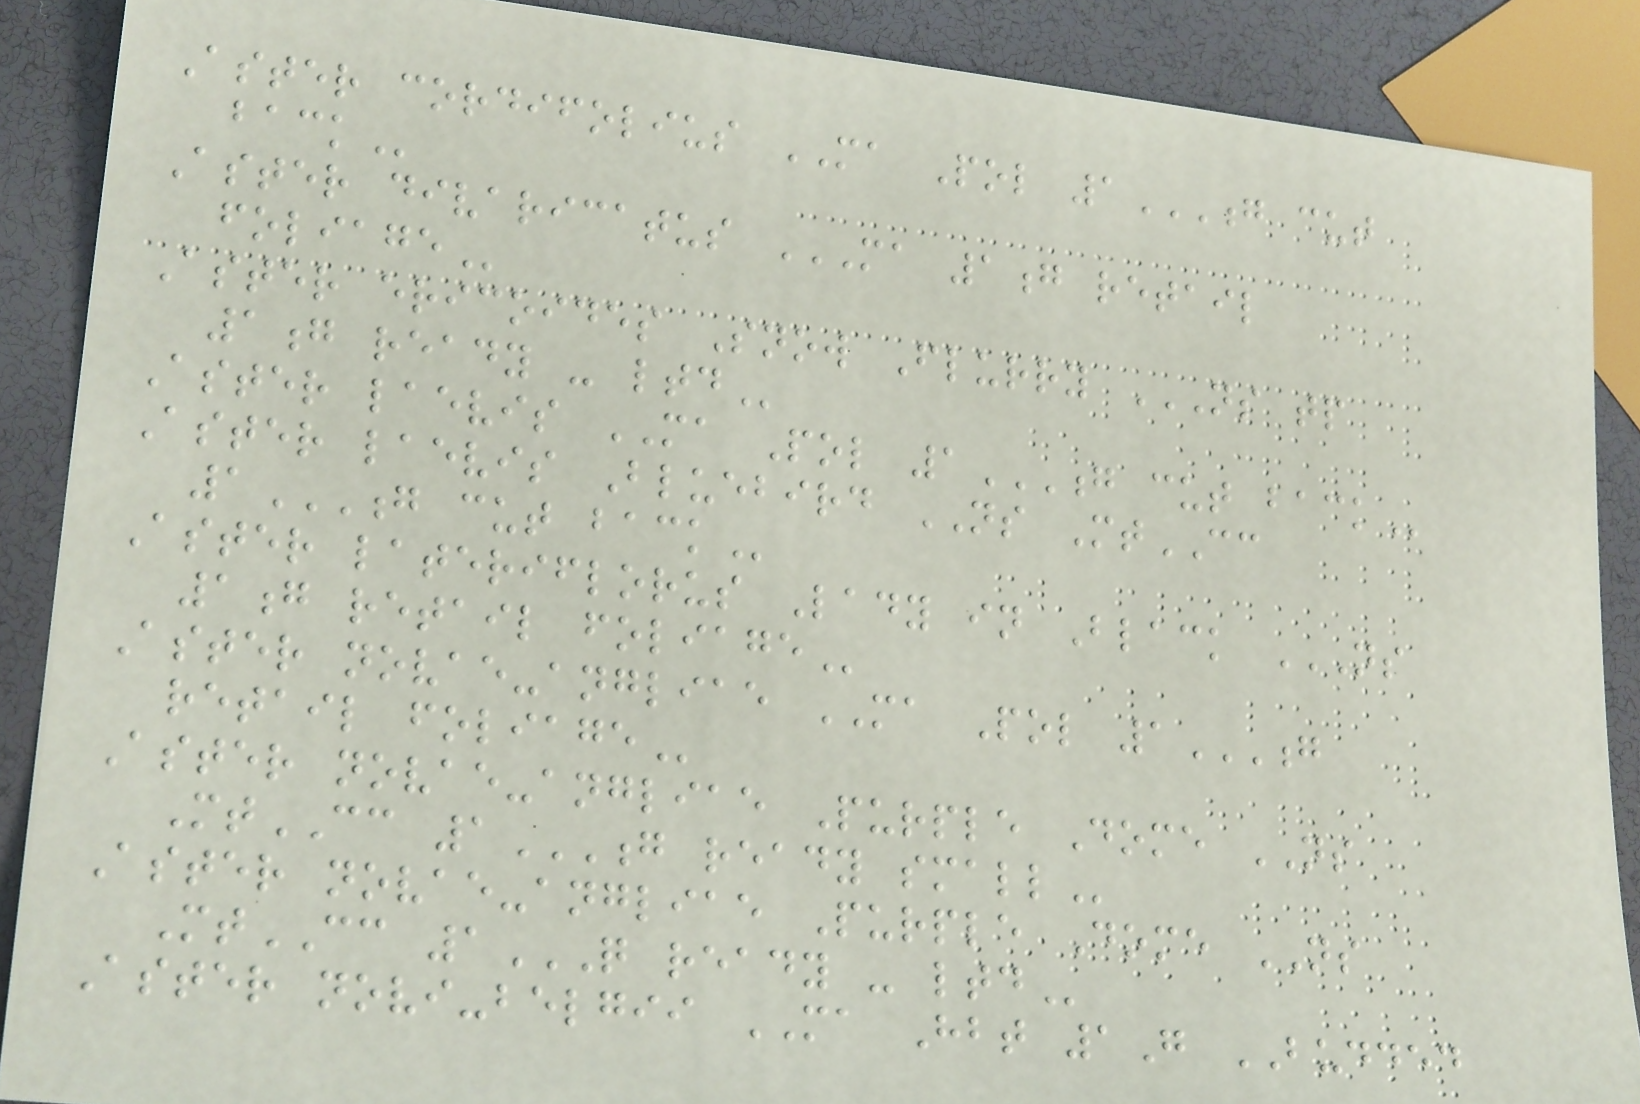Aster cordifolius MA Pol 1G CUT
BACK
Aster divaricatus MA 1G RETAIL
FOLIAGE
Aster ericoides Snow Flurry NS TP
1G READY - LTD
Aster laevis MA Pol 1G CUT BACK
Aster laevis Bluebird NS MtCC
1G CUT BACK
Aster lateriflorus Lady in Black NS
1G RETAIL FOLIAGE
Aster novae-angliae MA Pol 1G
RETAIL FOLIAGE
Aster novae-angliae Purple Dome NS
MtCC 1G READY SMALL
Aster novae-angliae Purple Dome NS
MtCC 1Q READY - LTD
Aster novi-belgii MA Hbt 1G BUDDED
